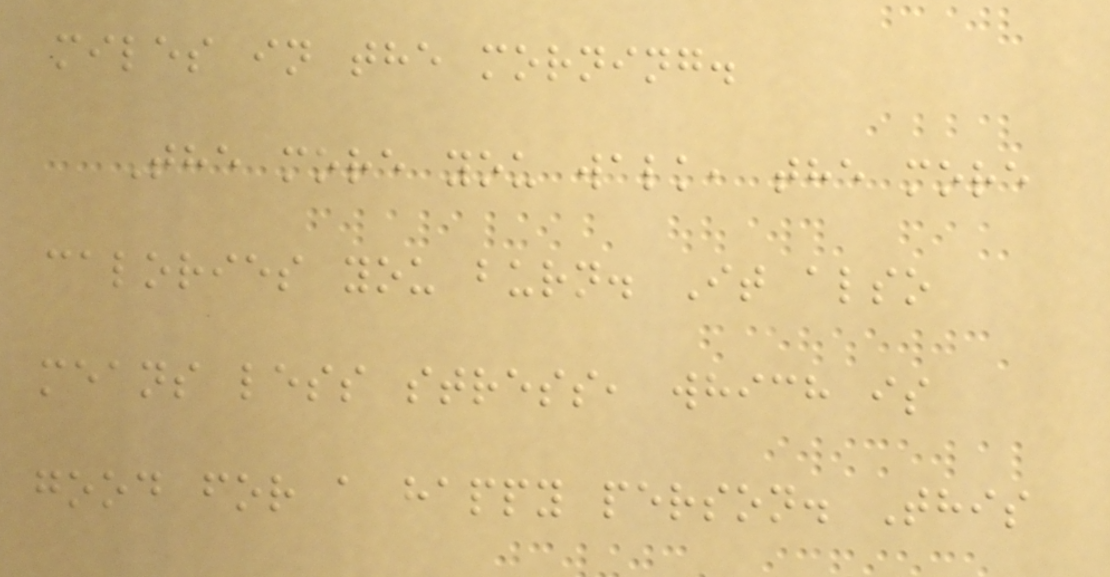miles in the morning.
The more you walk, the more
calories you burn. It also
means less stress, which is
good for a happy person. This
